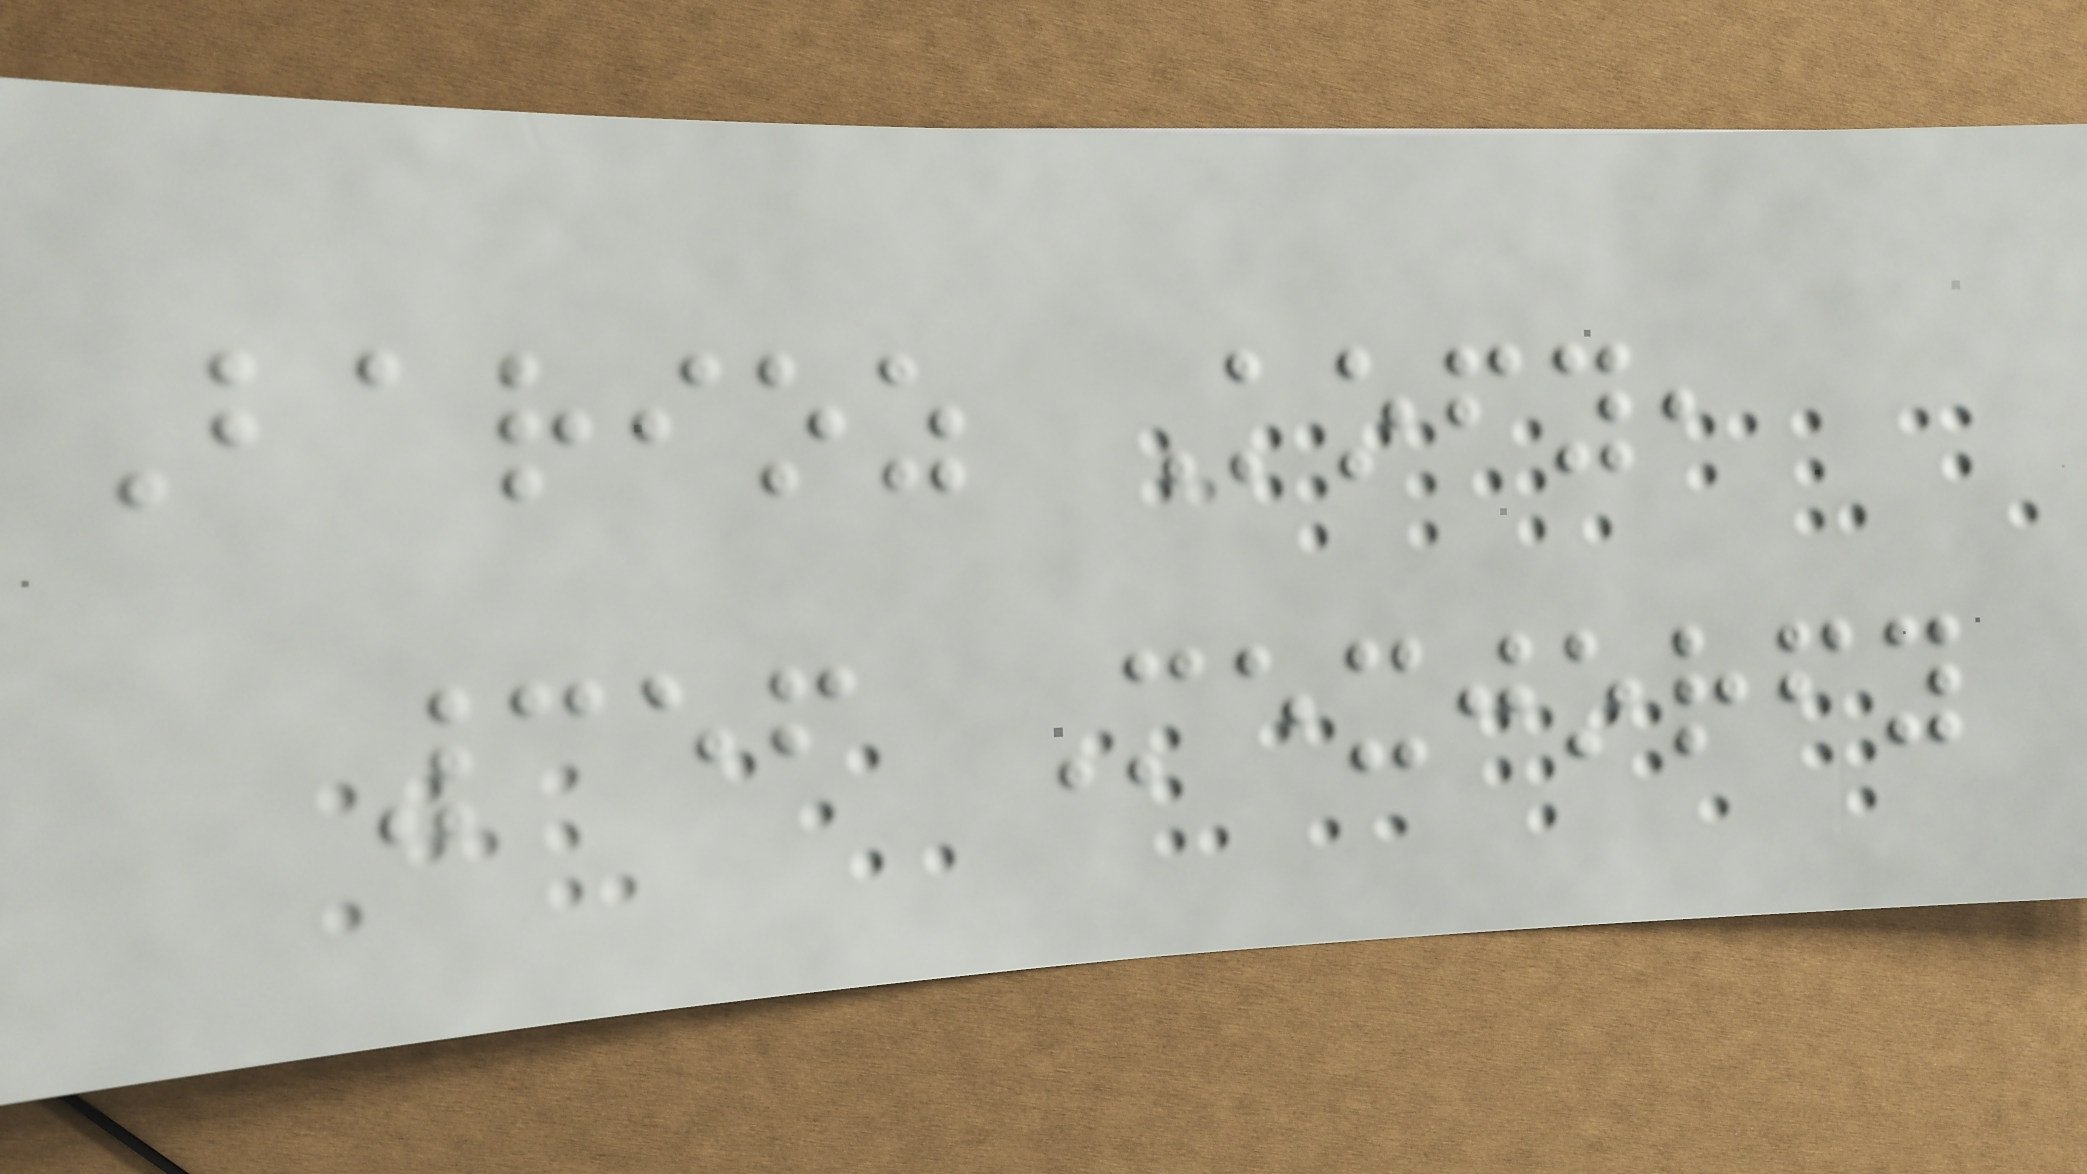Barioz Kofy,
356 Mexjorfy
